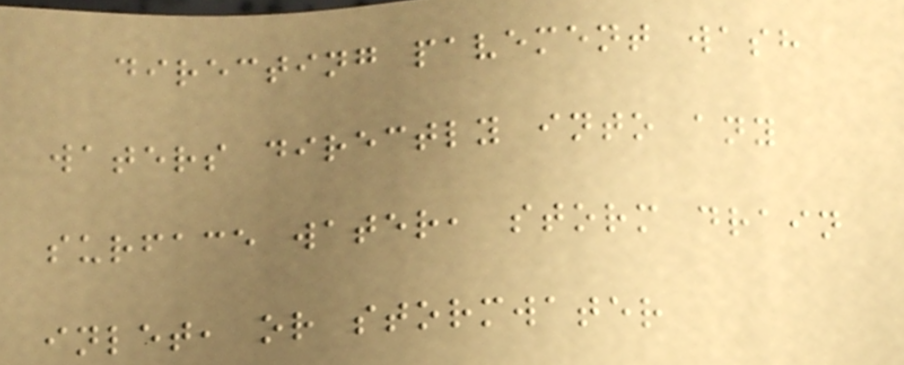directing pavement wash
waters directly into any
surface water, storm drain
inlet, or stormwater
